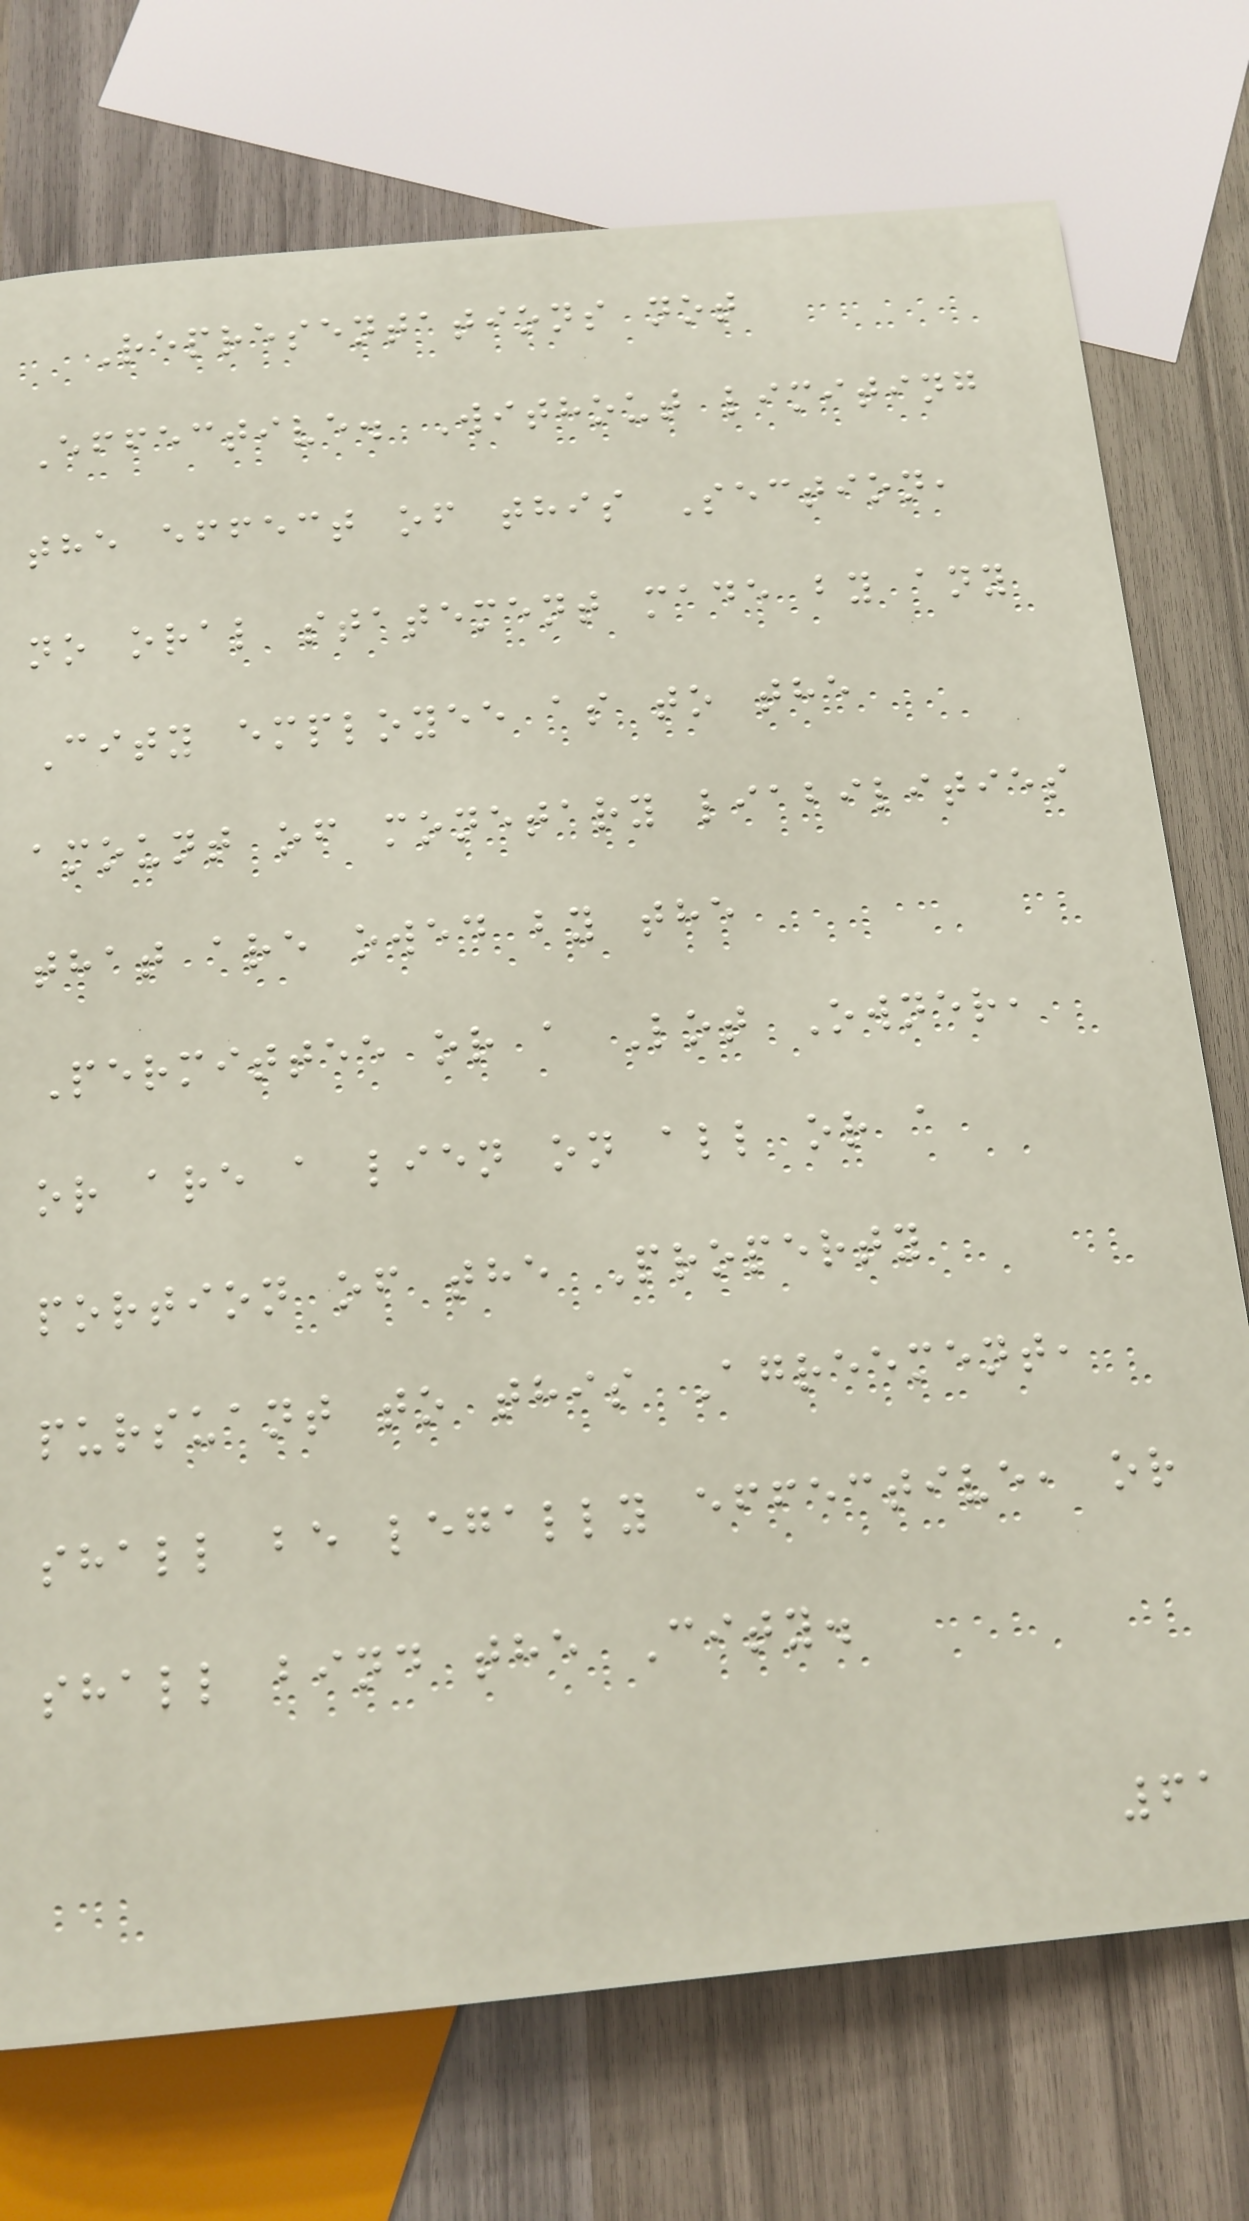Representations not
Effective. Without limiting
the effect of this Section,
no oral statement made by any
City employee as to the
amount of monetary liabilities
that are owed by the
Permittee or a Lot Owner,
or are a lien on all or a
portion of the Property
pursuant to this Agreement,
shall be legally effective, or
shall bind the City.
61
